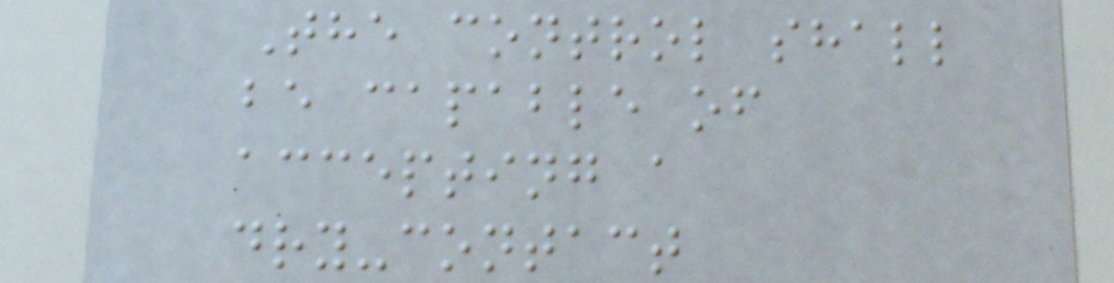The control shall
be capable of
accepting a
dry-contact
